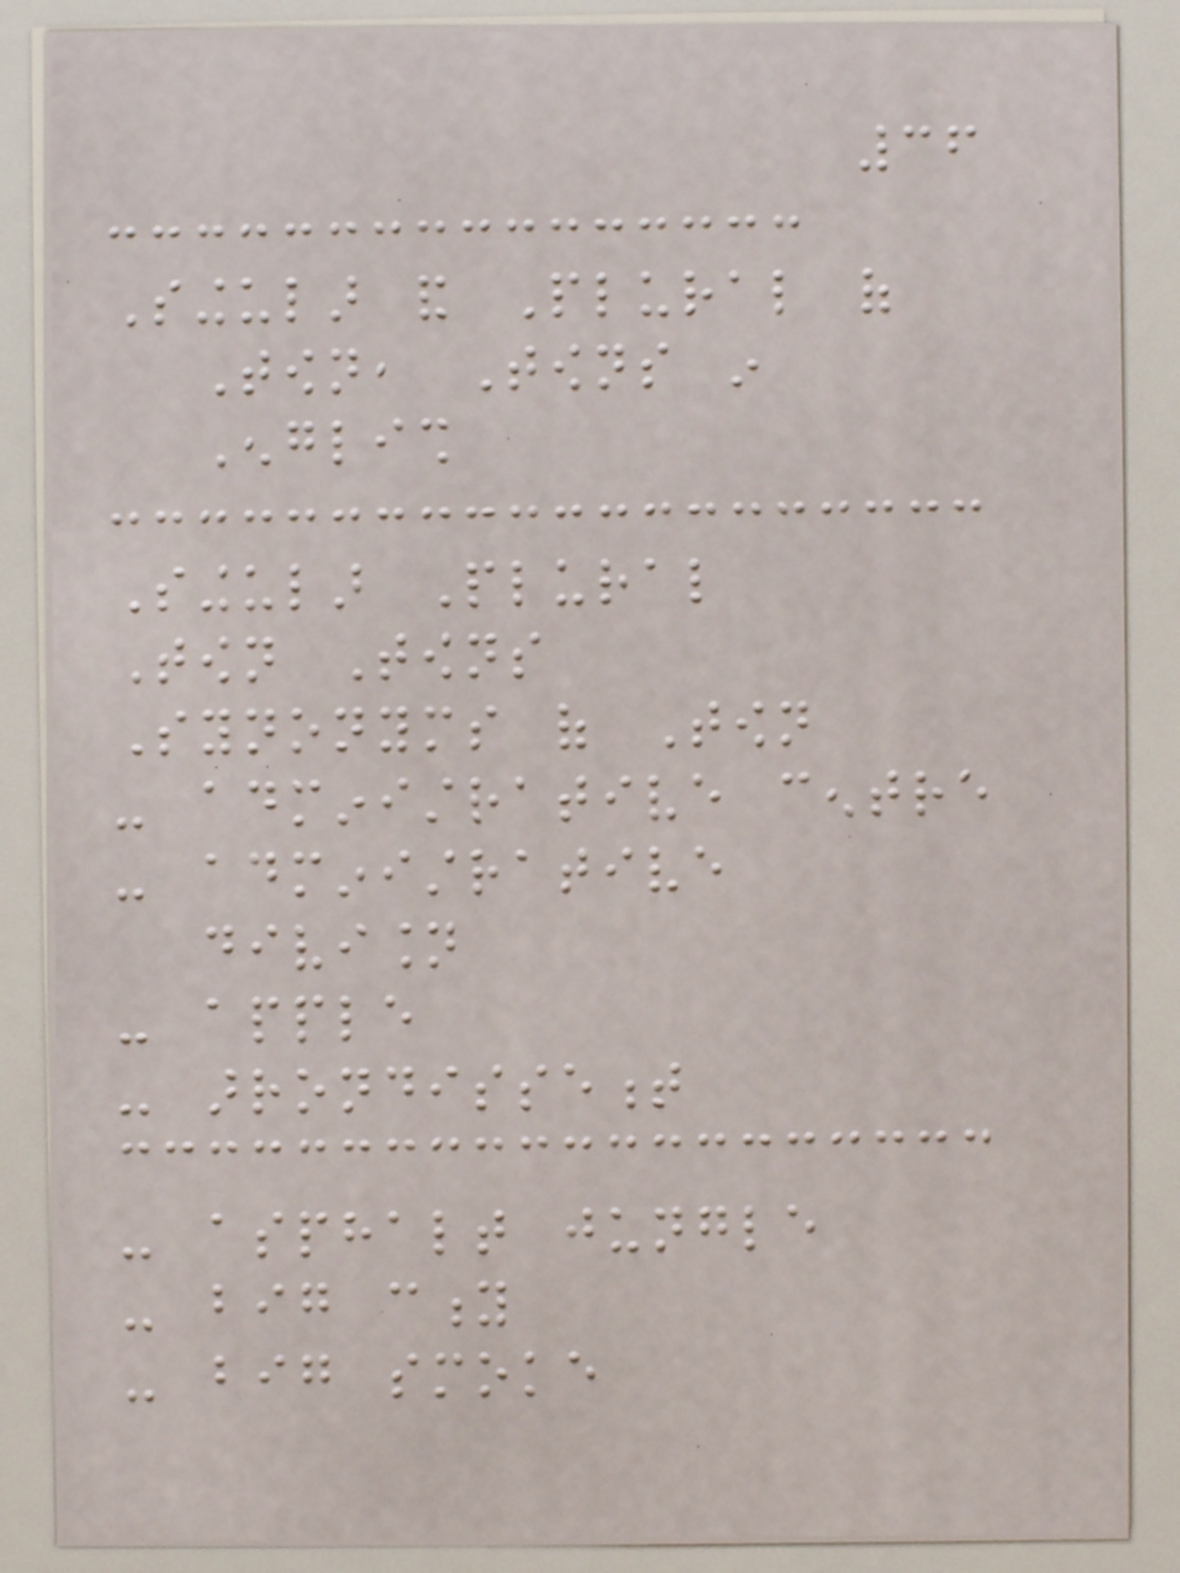36
Singular and Plural of
Town, Towns in
English
Singular Plural
Town Towns
Synonyms of Town
- administrative centre
- administrative
division
- apple
- arrondissement
- asphalt jungle
- big city
- big smoke
